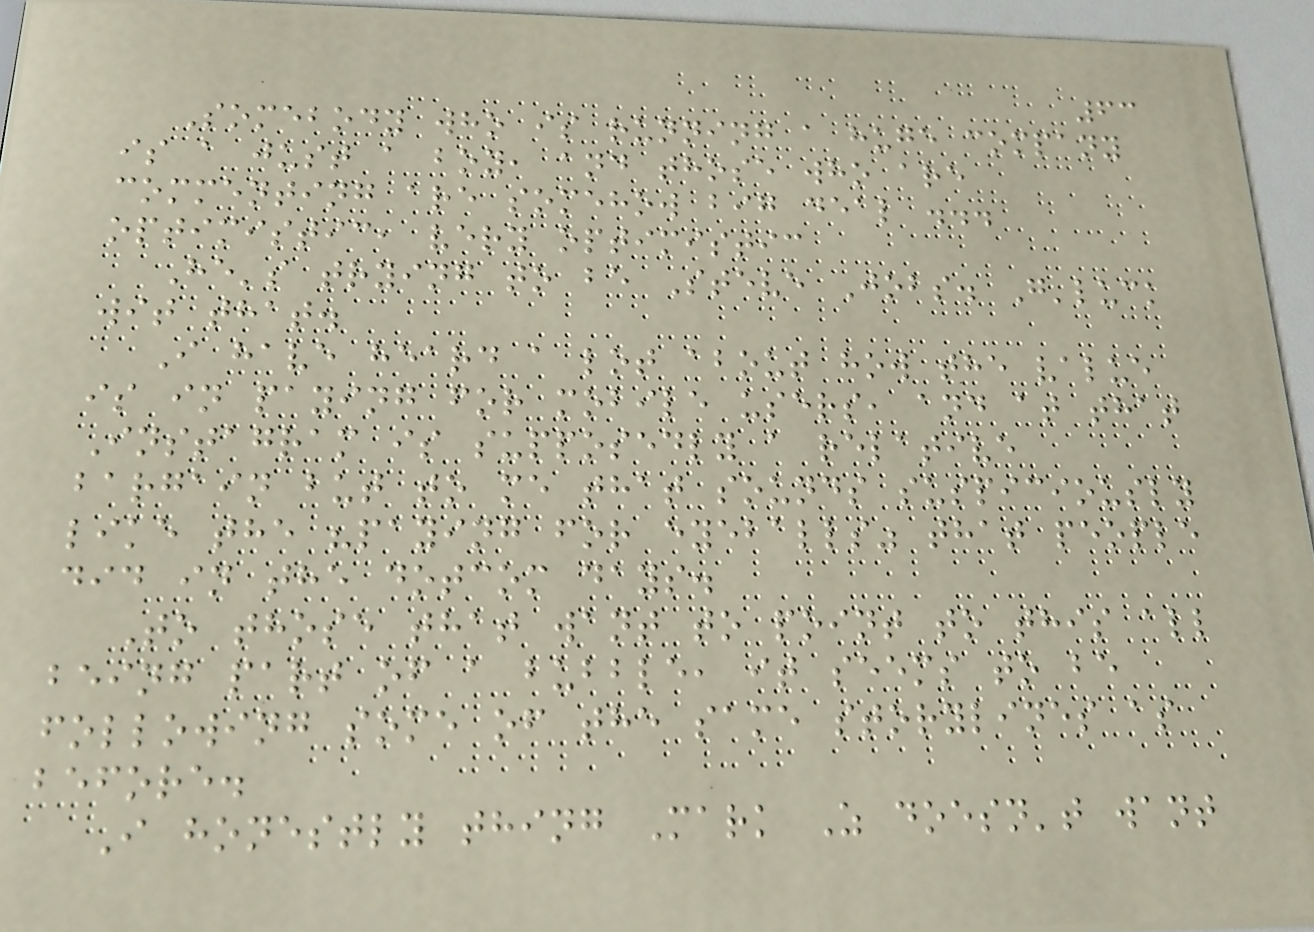63
Somebody who is running a huge company
is a just a boy, and those who are
commenting are somehow big deal ...
optimistic, very optimistic
He's trying to be Steve Jobs. G'luck
wit that.
I have heard a lot about how the value
is in paying for mobile users, and at that
Instagram is supposedly a relative
bargain but to me that sounds suspiciously
like the "paying for eyeballs" that people
did in the dotcom days.
To those that want to point to this all
being part of a bubble, it seems to be
following some of the same storylines as
before.
I honestly thing Mark Z doesn't want
